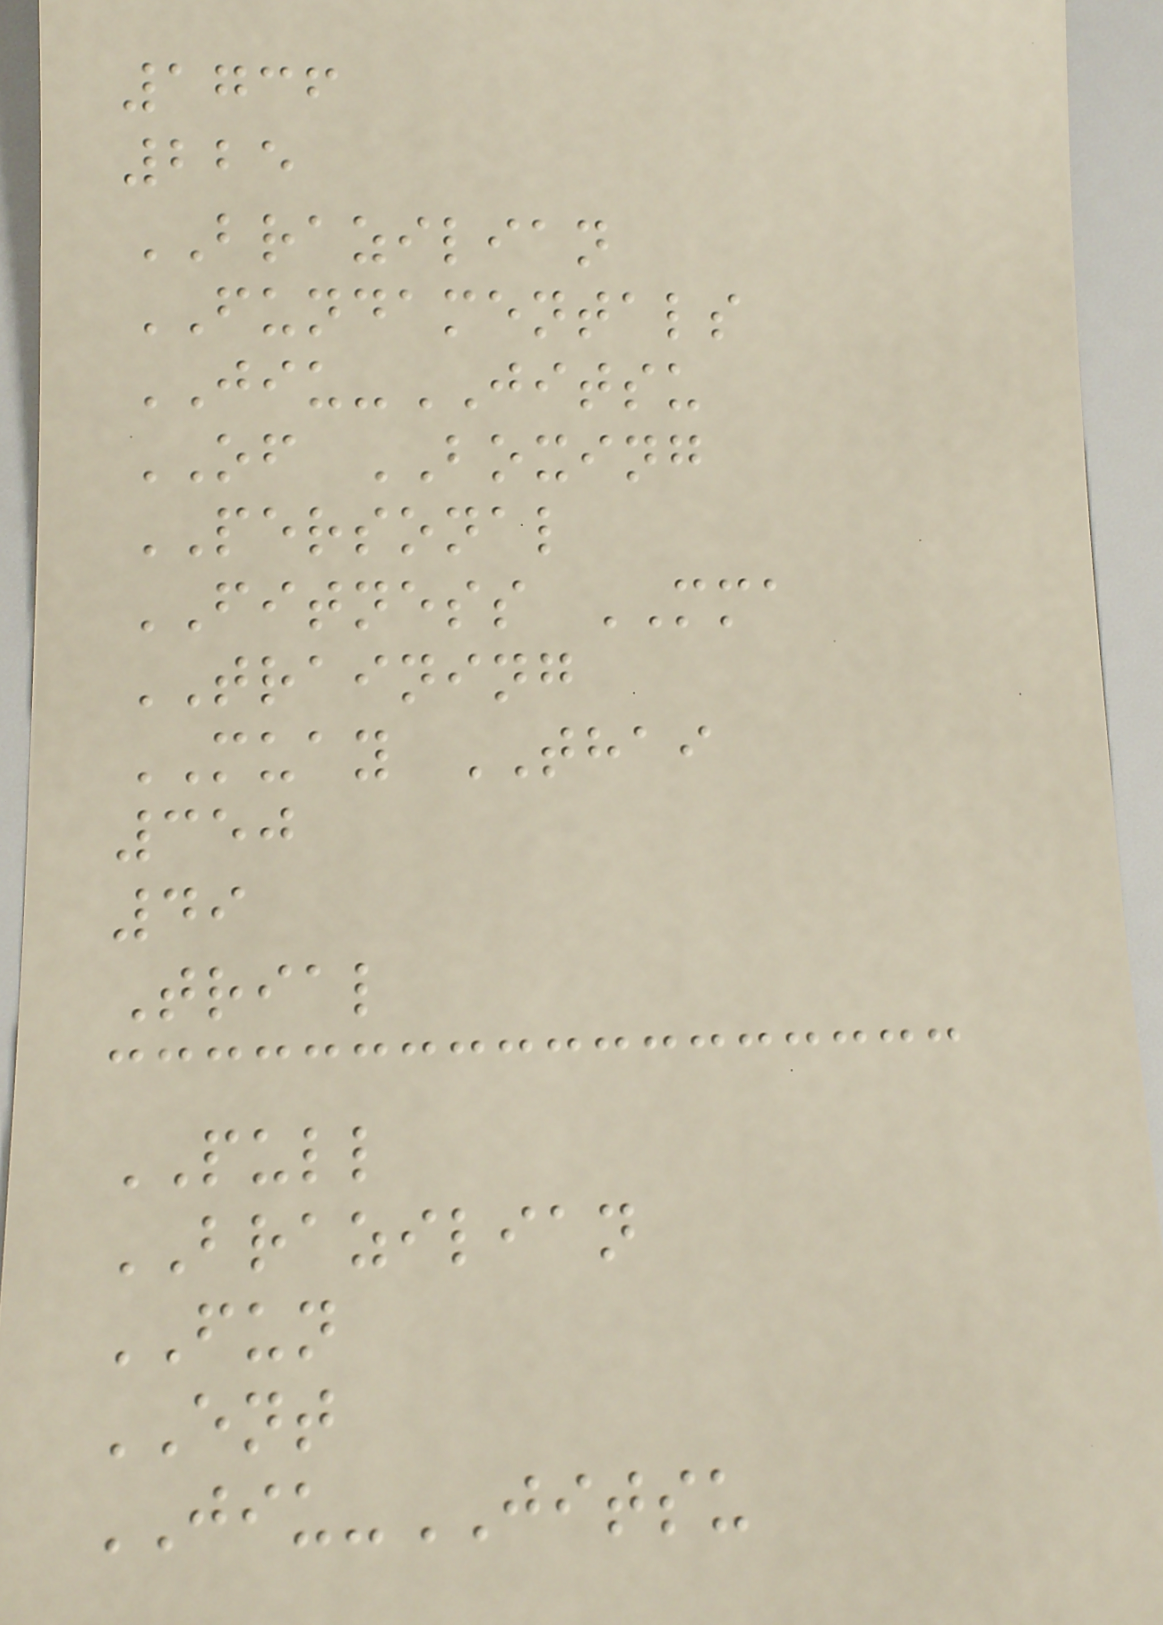1736
225
BRAZILIAN
FUNDAMENTALS
JIU-JITSU
OF BOXING
PERSONAL
FITNESS MMA
TRAINING
MUAY THAI
350
49
Trial
PULL
BRAZILIAN
FUN
ENT
JIU-JITSU
